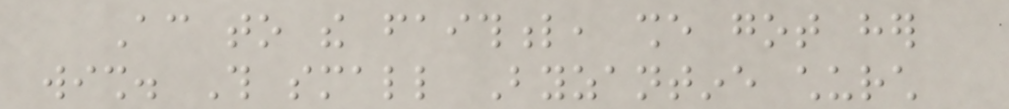According to the faithful, she got her
wish. This small Byzantine church
